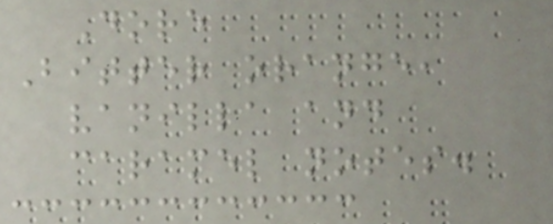Dore
Bitter orange,
vanilla and
caramel notes.
